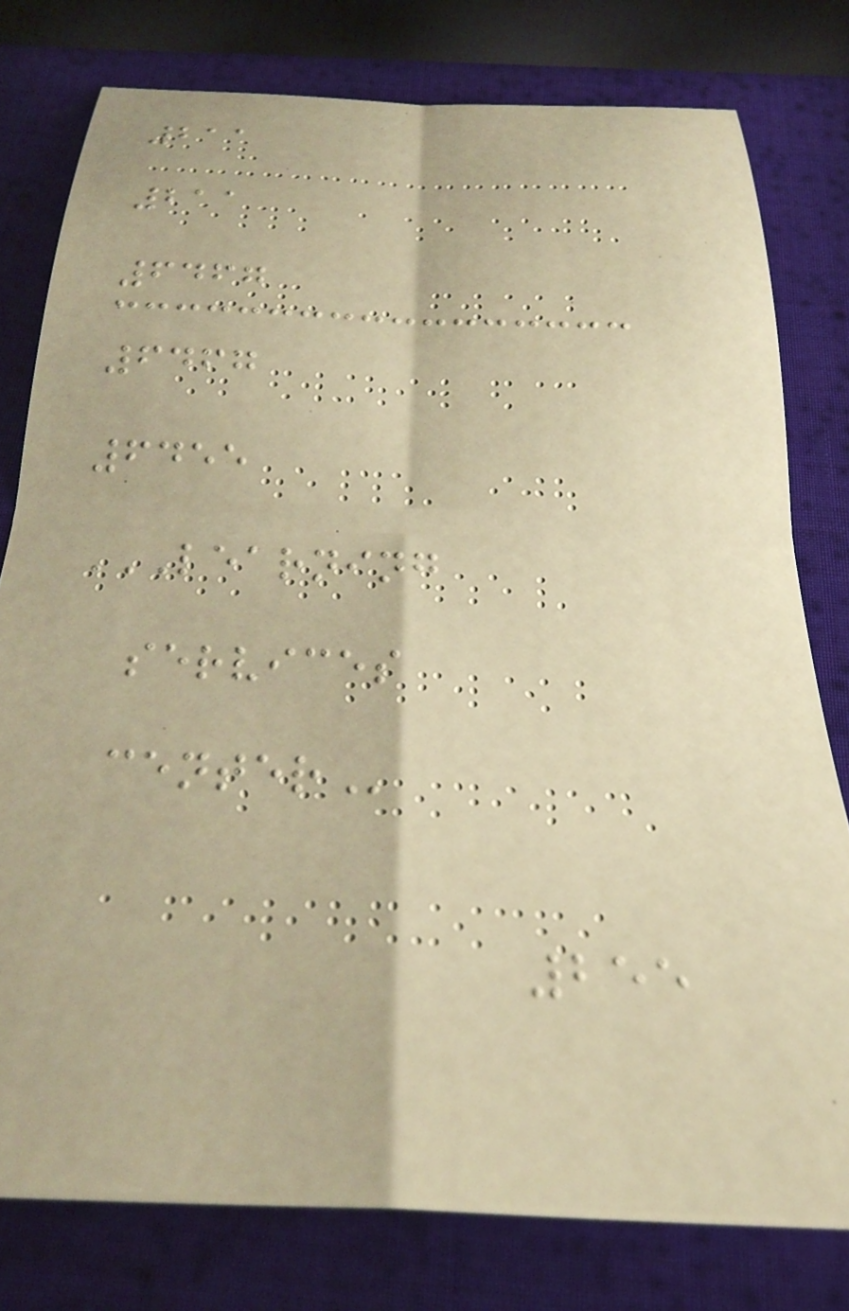211
211
6467
6467
6455
LEARNING
SERVICES
CENTER
255
